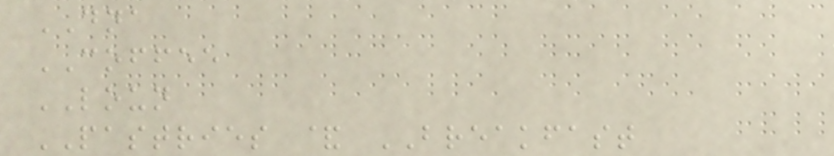DNA
COFFEE
LOUN
PASTRIES & BREAKFAST
